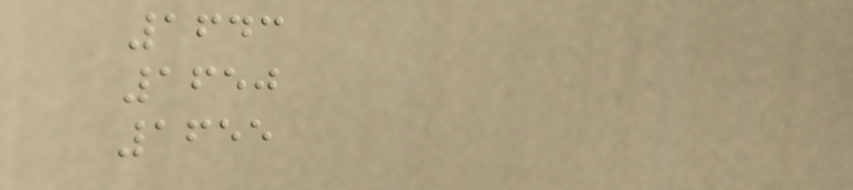1643
1650
1655
